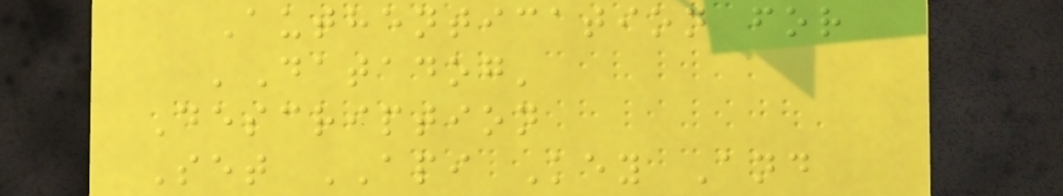Authentication for
'Datadog'
Description
Set API Key And
